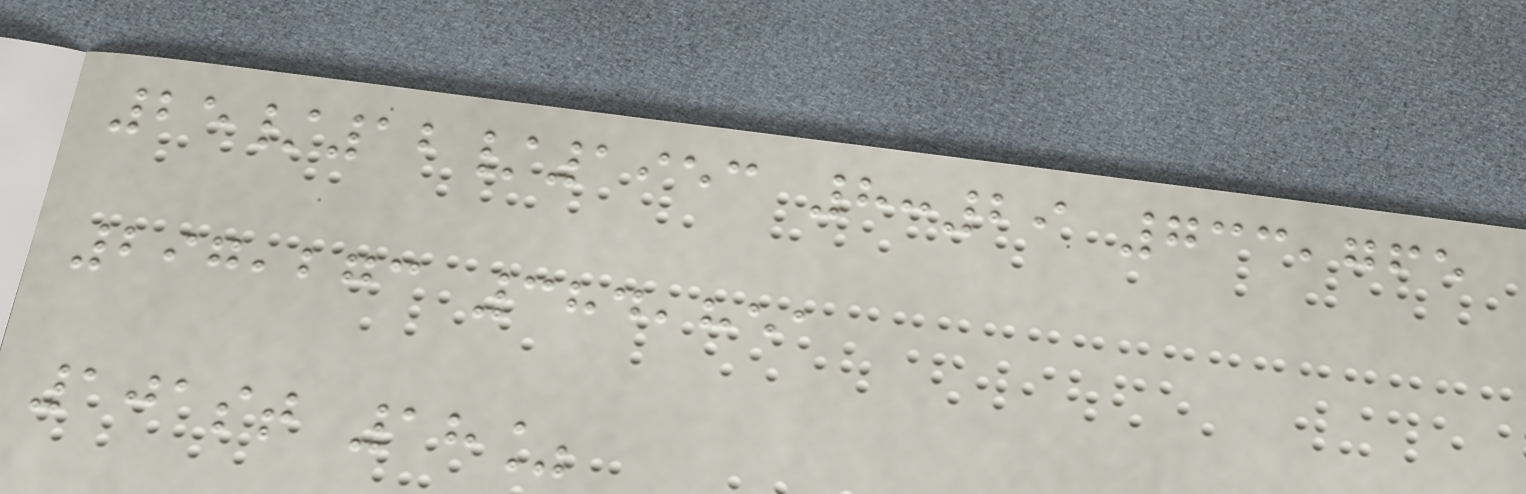25/12/1953 8:29 733,765
297,273 384,851
101st 18%
